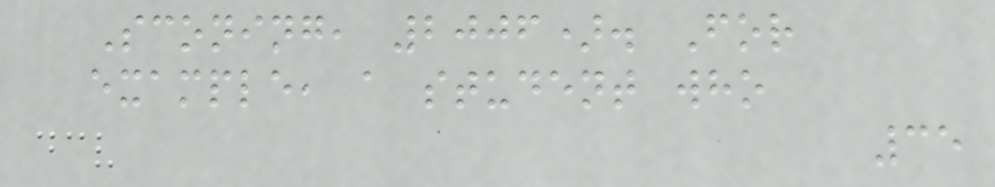Sconing, 2006). For
example, a student who
35
